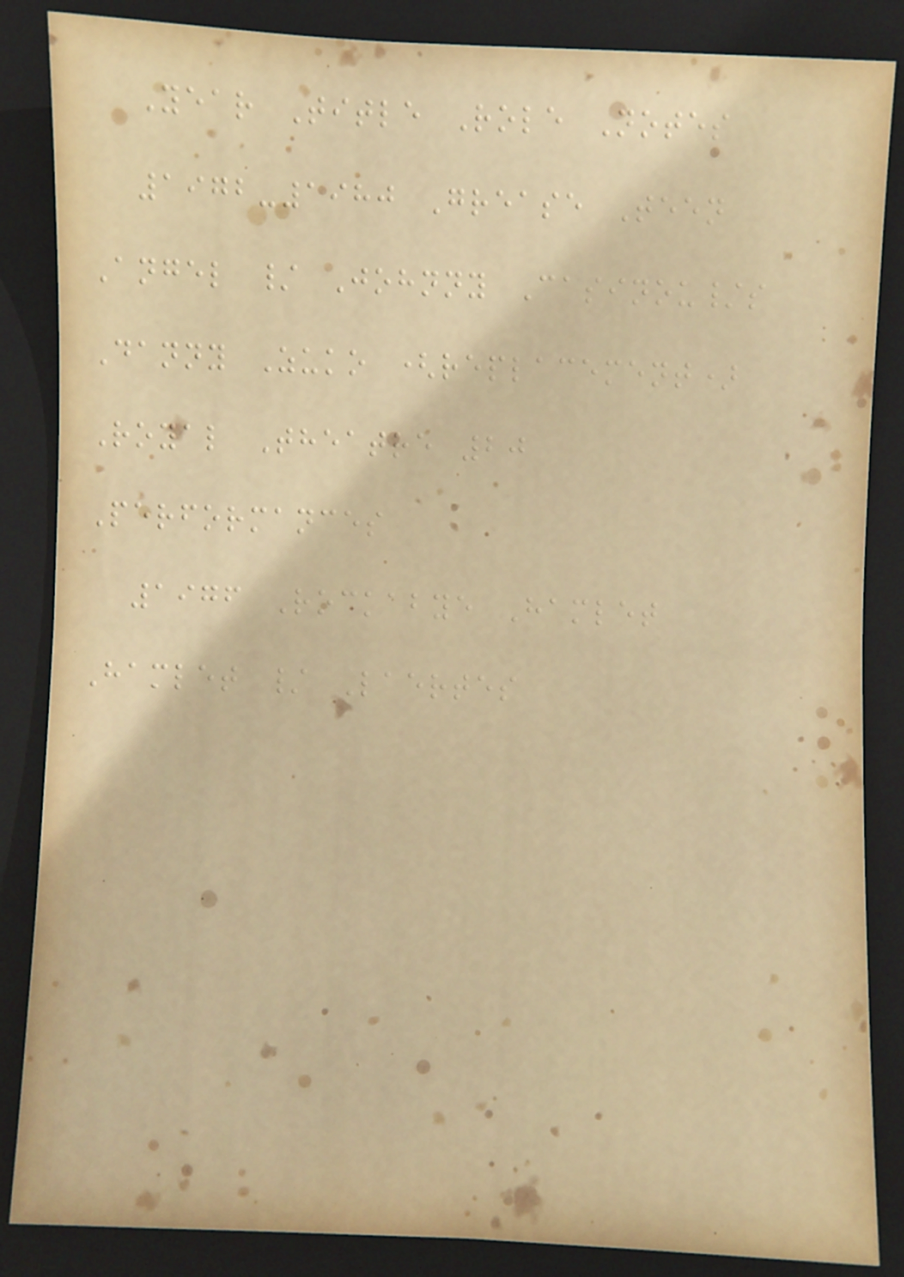Year Title Role Notes
1972-1980 Grease Teen
Angel / Johnny Casinou/s
Danny Zuko (replacement)
Royal Theatre 20
Performances
1976 Rockabye Hamlet
Hamlet / Laertes
